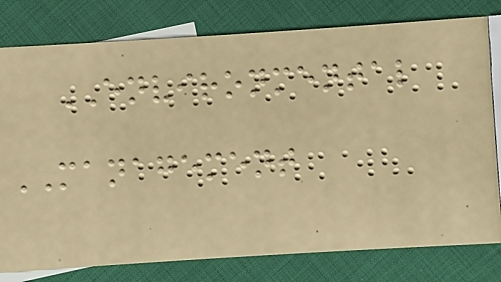ENVIRONMENTAL
MANAGEMENT
